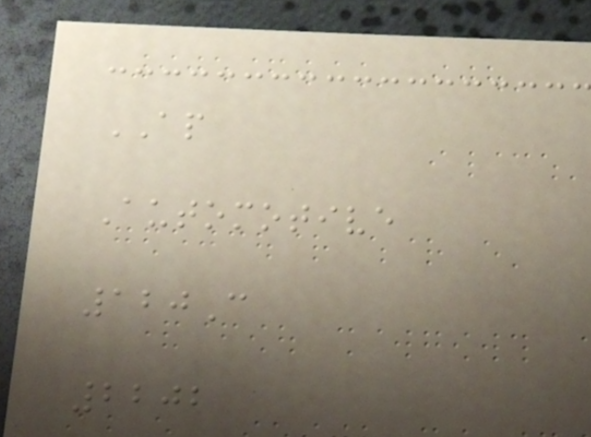AP
Automotive
120C
2202
